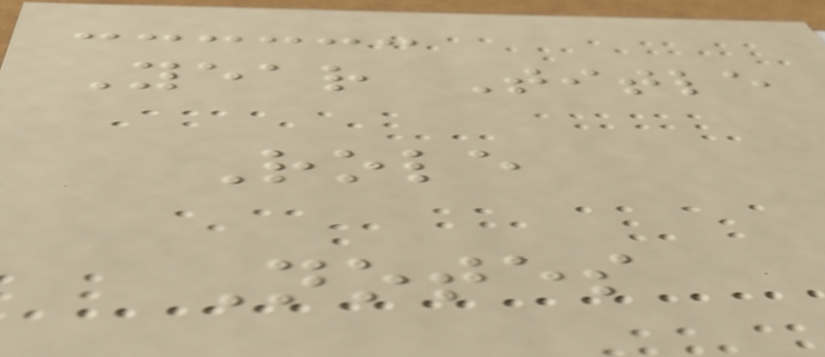Year Title
Role
Notes
